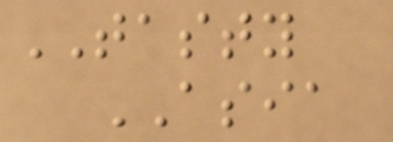TASTY
ASIA
